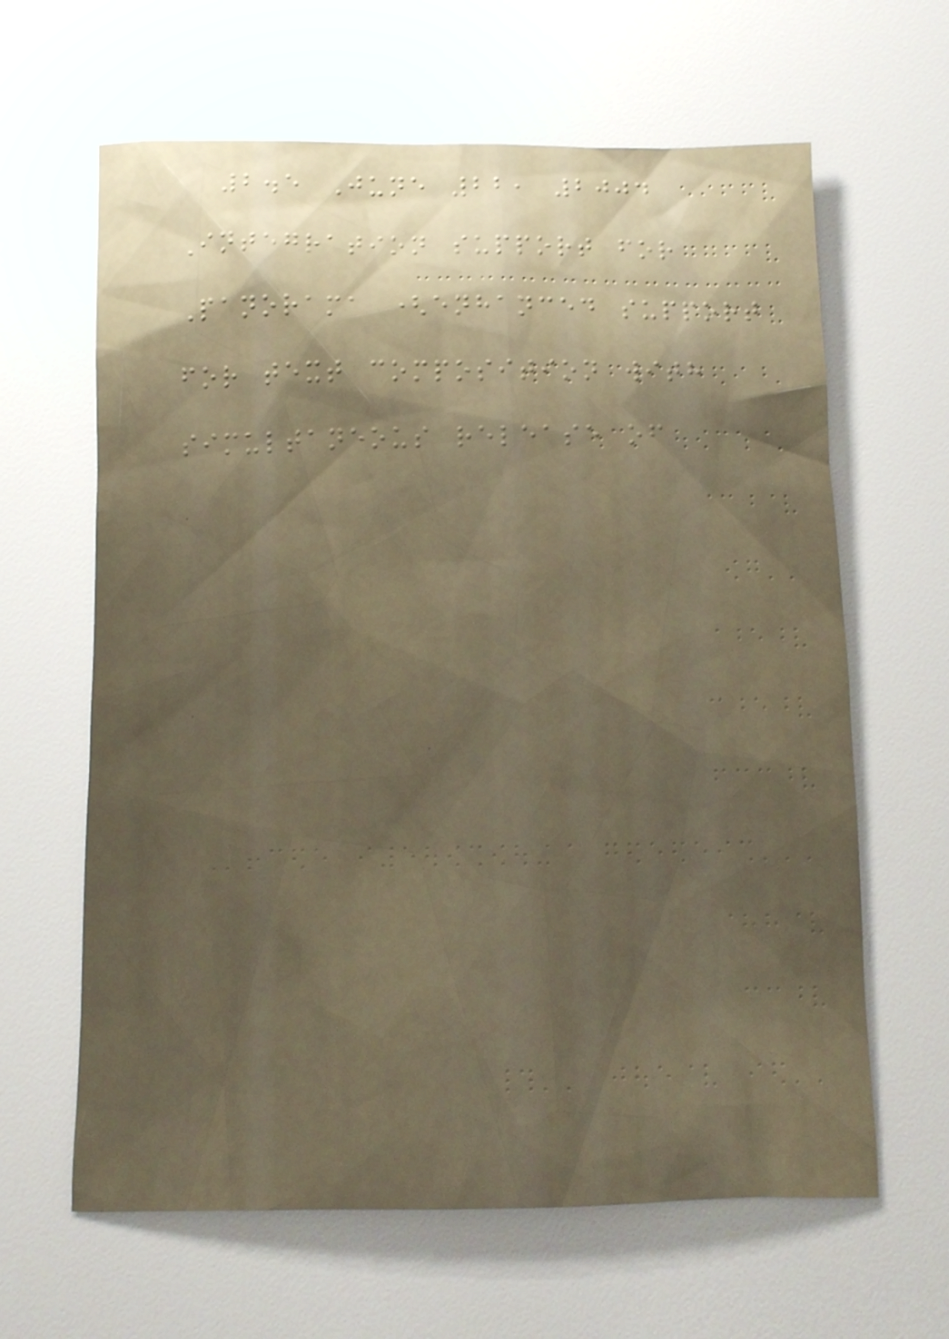2.5 June 22, 2004
Integration support for
Panorama (enhanced support
for text composition with
simultaneous release of
